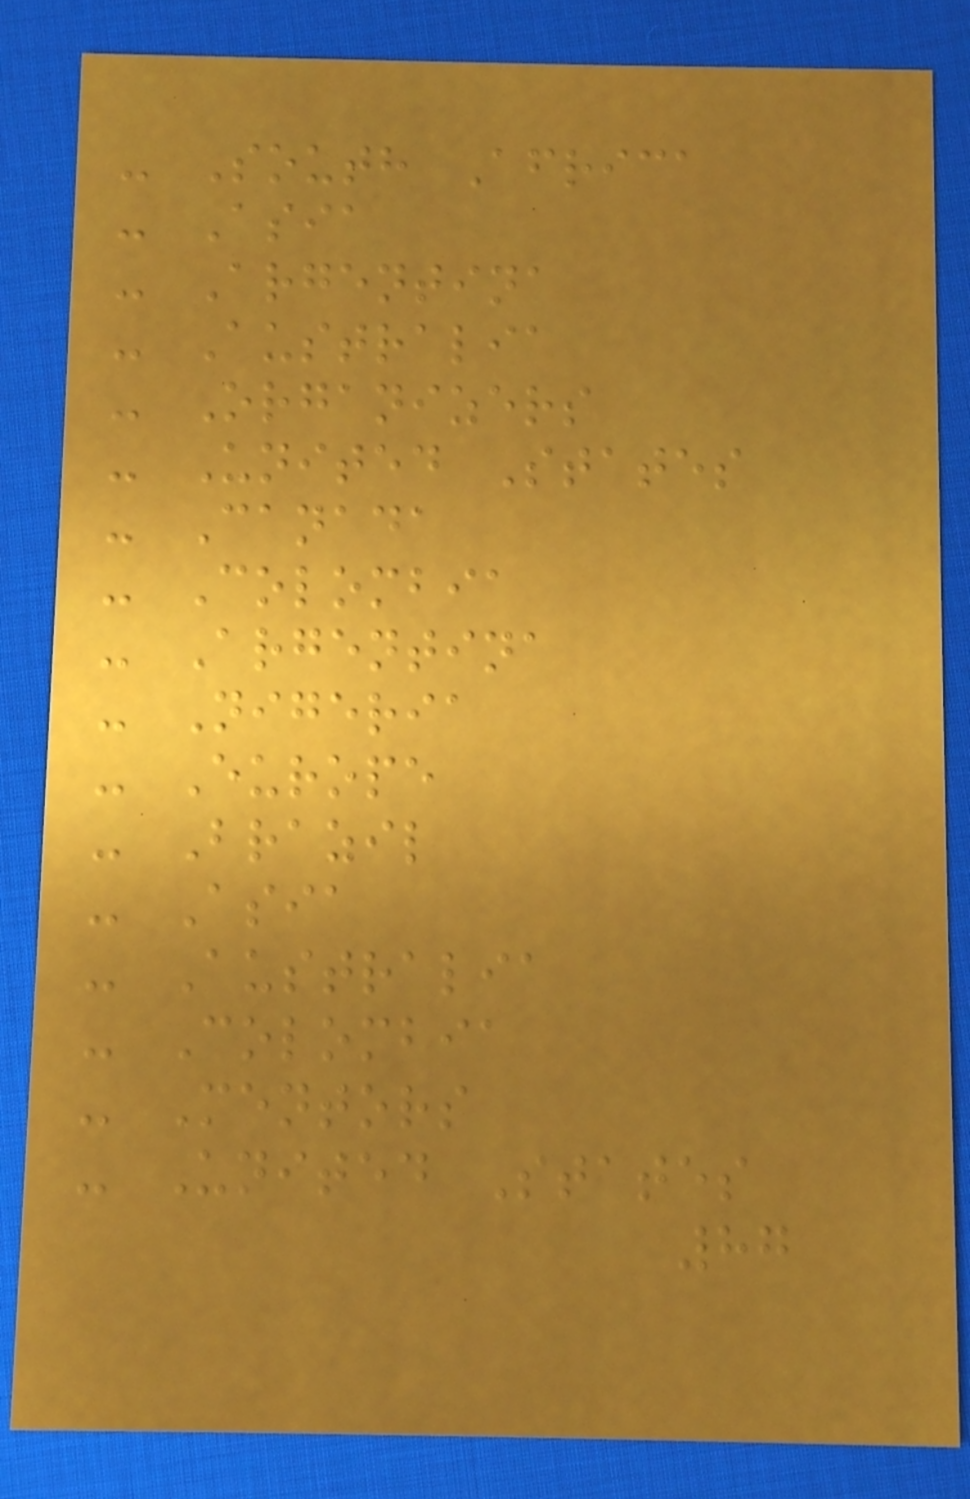- South Africa
- Asia
- Argentina
- Australia
- Organizers
- United States
- Canada
- Colombia
- Argentina
- Nigeria
- Europe
- Brazil
- Asia
- Australia
- Colombia
- Mentors
- United States
87
